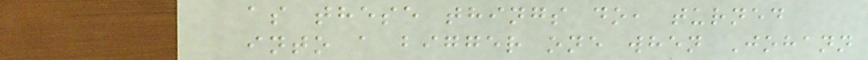as these things do, turned
into a bigger one when Johann
